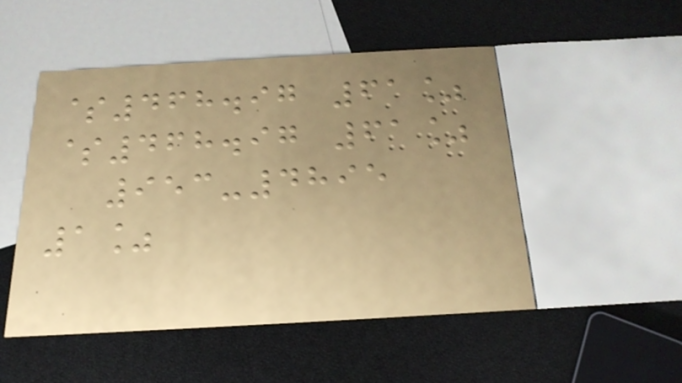$468.97 61%
$468.97 61%
953-4895
1%
